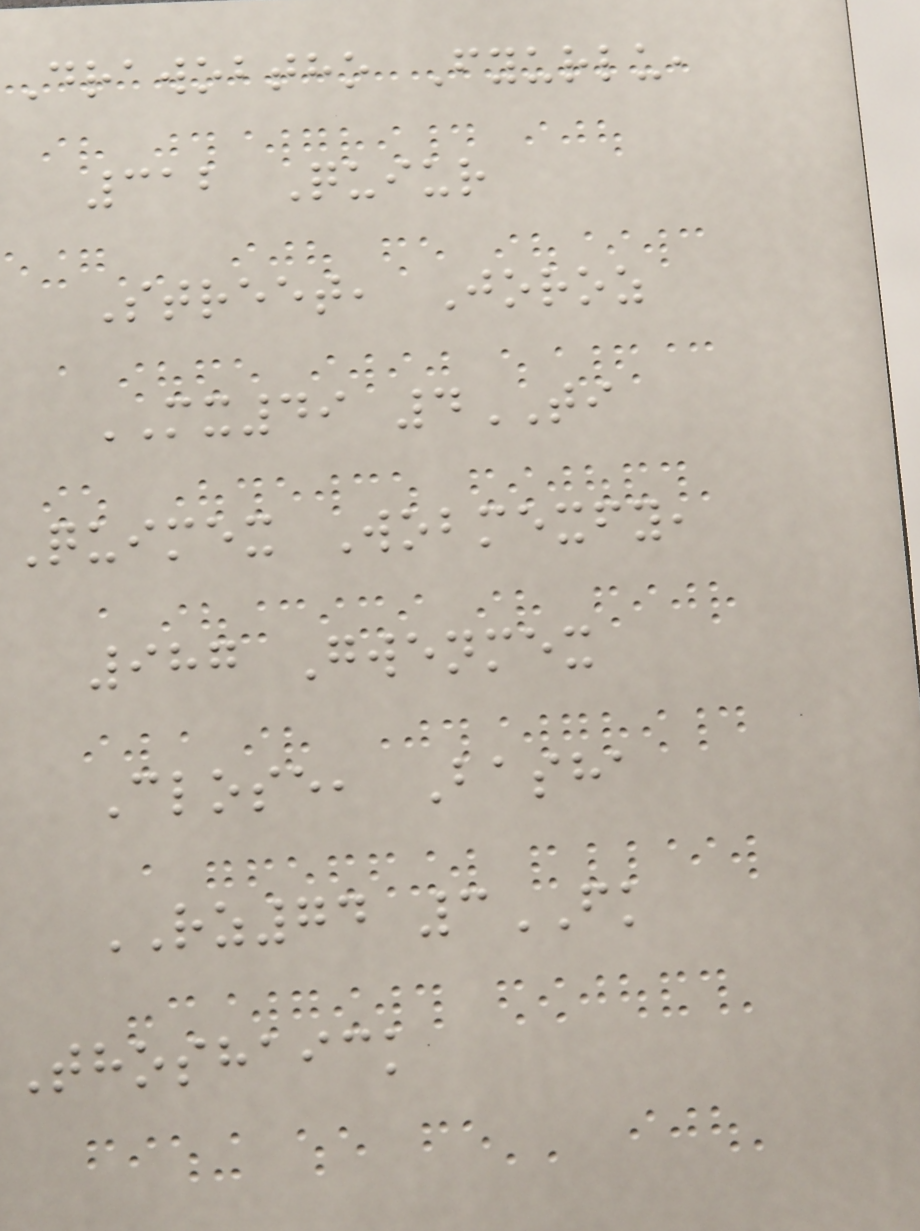Drawobtho Fyurlu,
312 Quiur
Street, Joroz
MX49 4TI
Quimex Wobmexfy,
987 Gwenmex
Close, Basha
RZ74 3FK
Thoshaick
